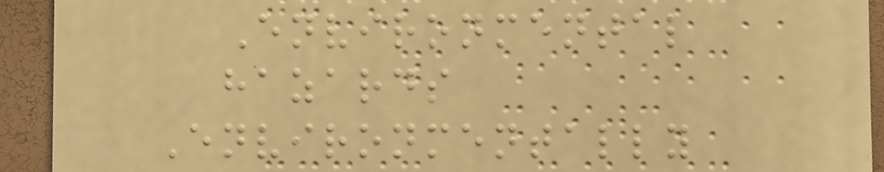Environmental
hazards
Environmentally
